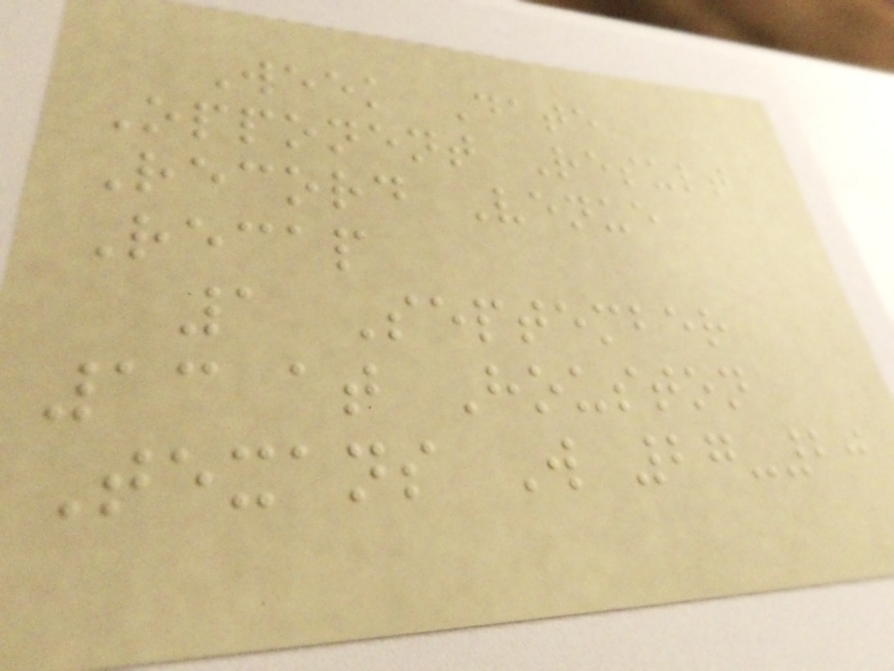Week Date
Opponent Result
Record Venue
Recap
1 September
13 at Houston
Texans W 27-20
